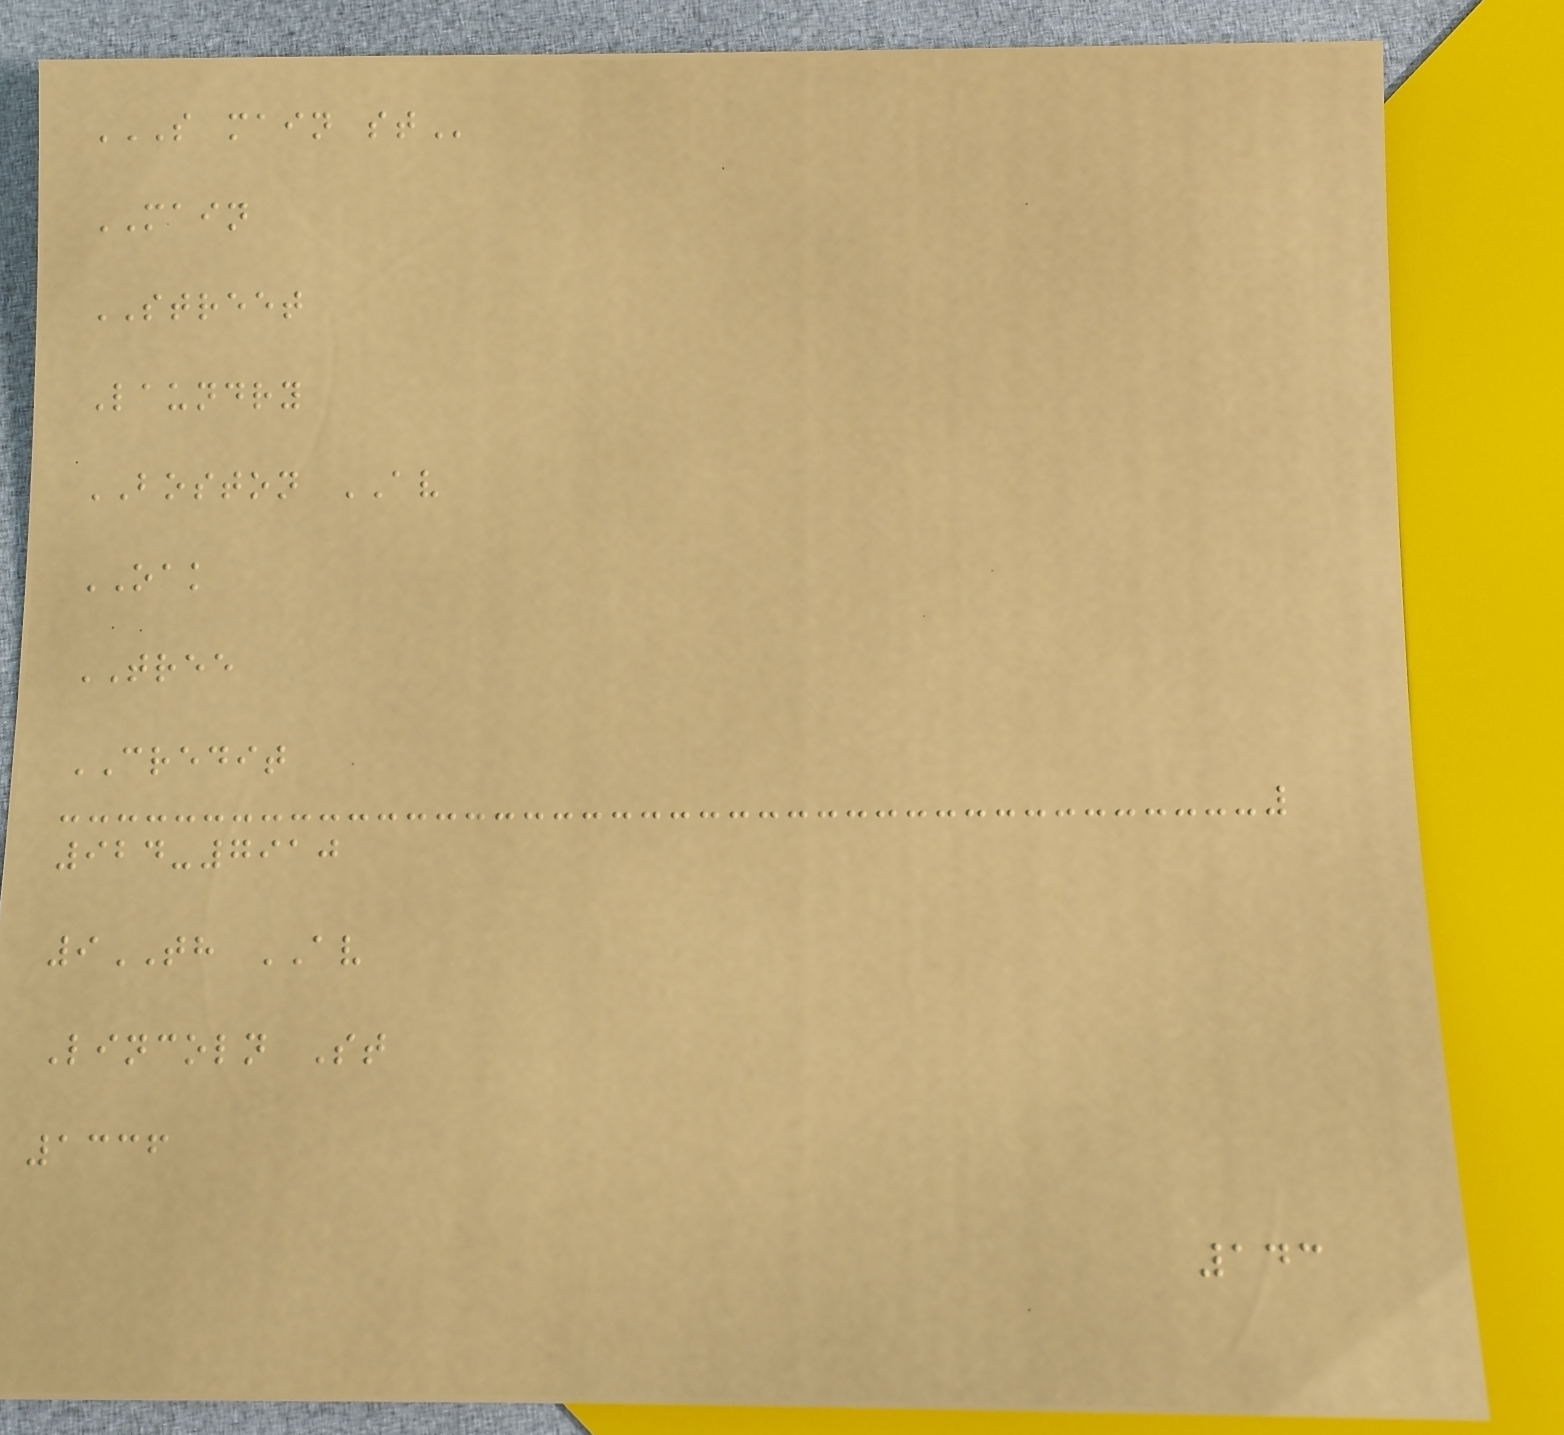S MAIN ST
MAIN
STREET
Laundry
BOSTON AV
OAK
TREE
CREDIT
924-7910
9TH AV
Lincoln St
1336
143
